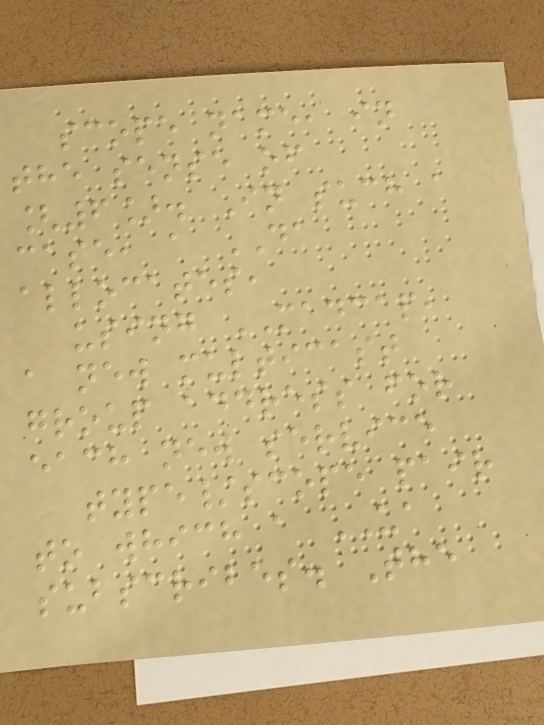scope name, in
the sense of
[6]. In such a
case, a DA
allocates,
using MADCAP,
a new multicast
group address for
each new service
type/scope pair
to which a UA
subscribes. The
